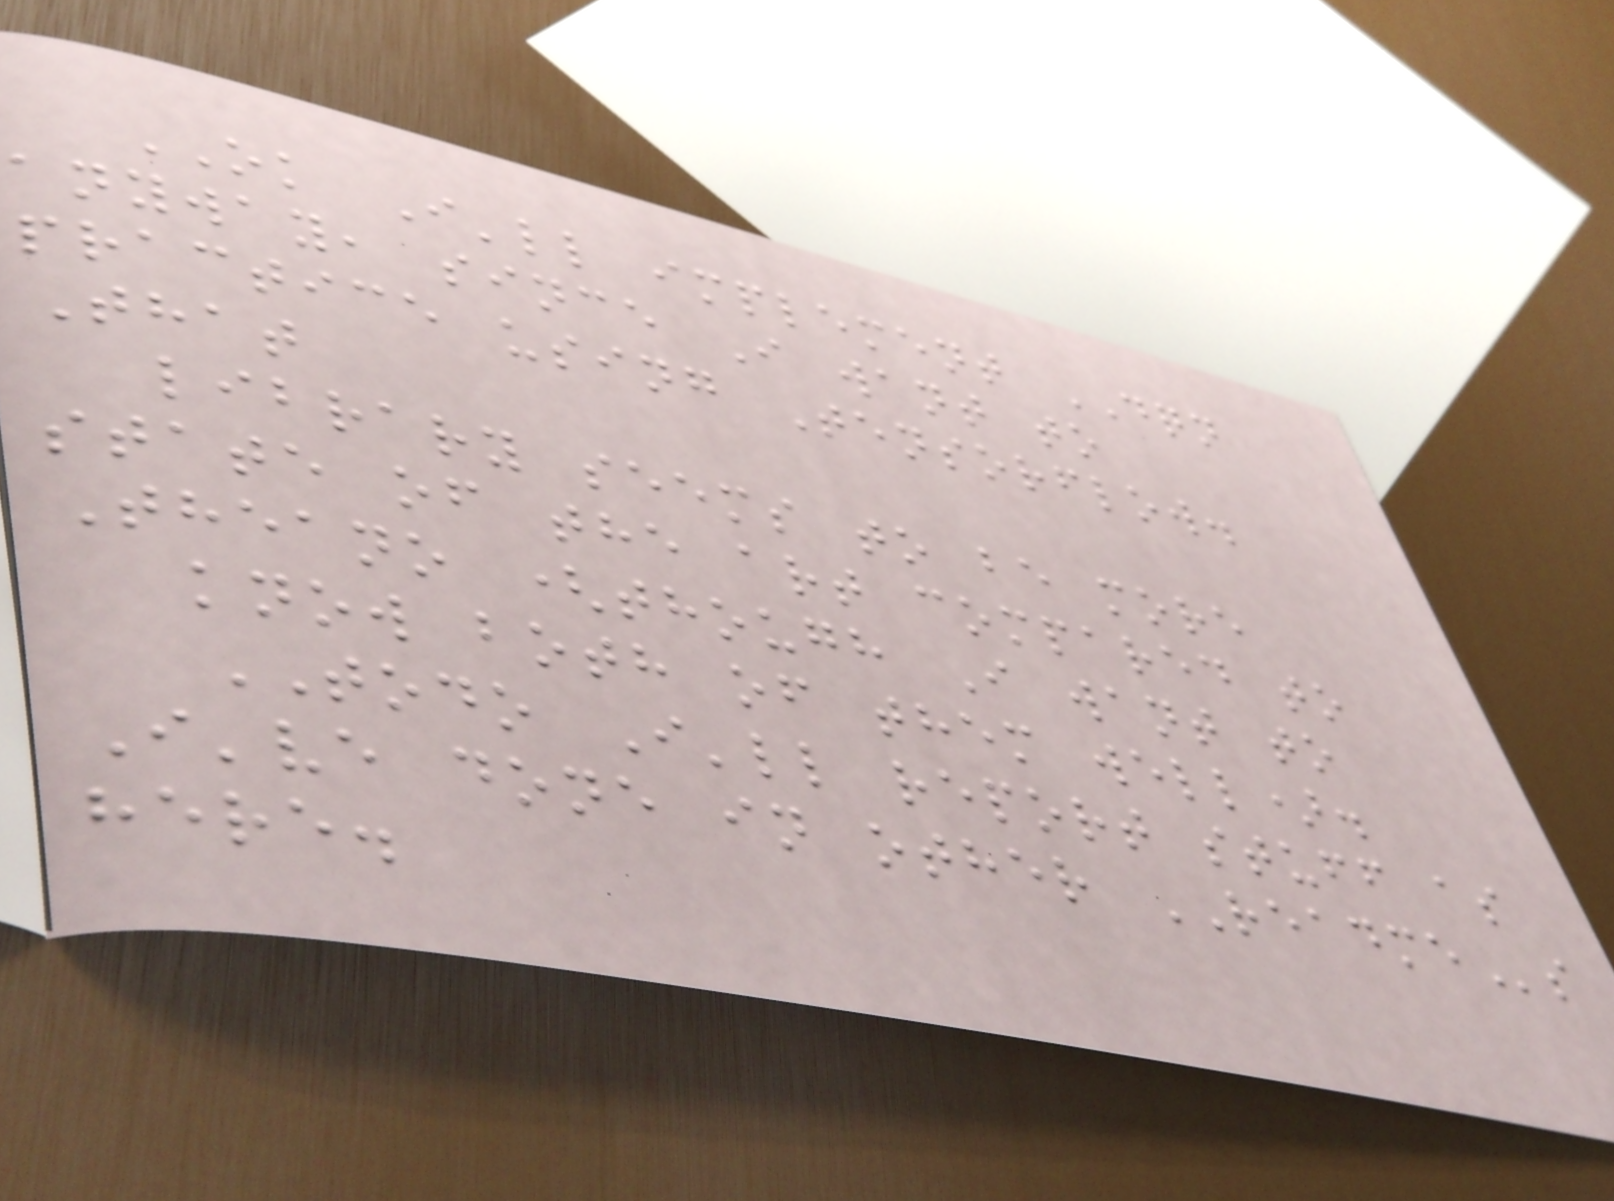OK I'll implement DQN
anyway, since I want to
practice using Tensorflow.
That
library seems to be more
state of the art compared to
Theano (though I want to
know both of them well).
TODO I'll report stuff as
I've done in other READMEs
here.
